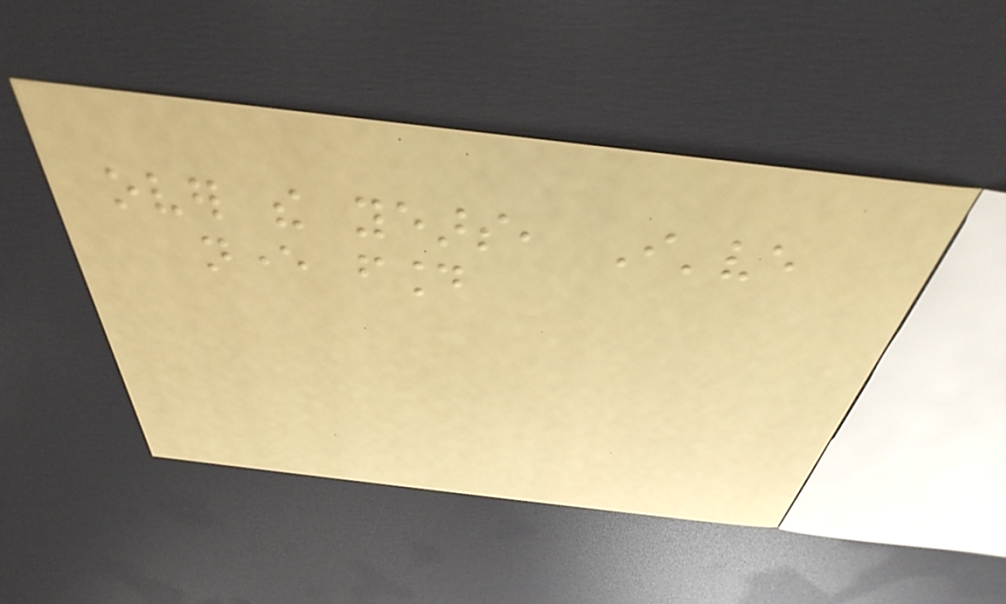over the years, I've
never found
